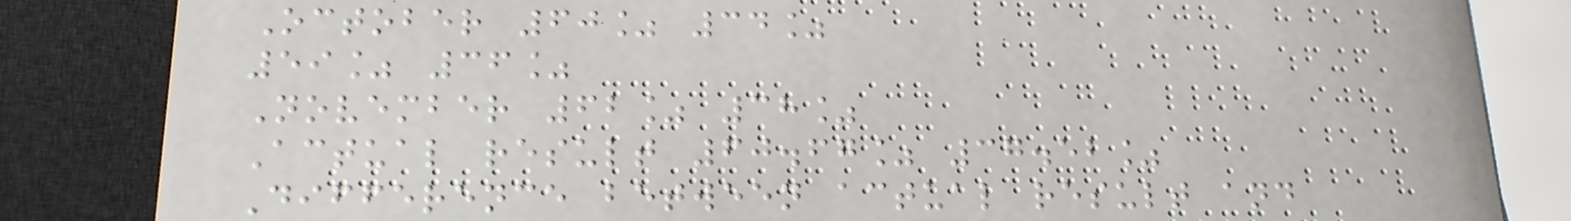October 60% 34%
59% 36%
November 62% 38%
Actual result 60.67% 37.52%
Difference between actual result and
